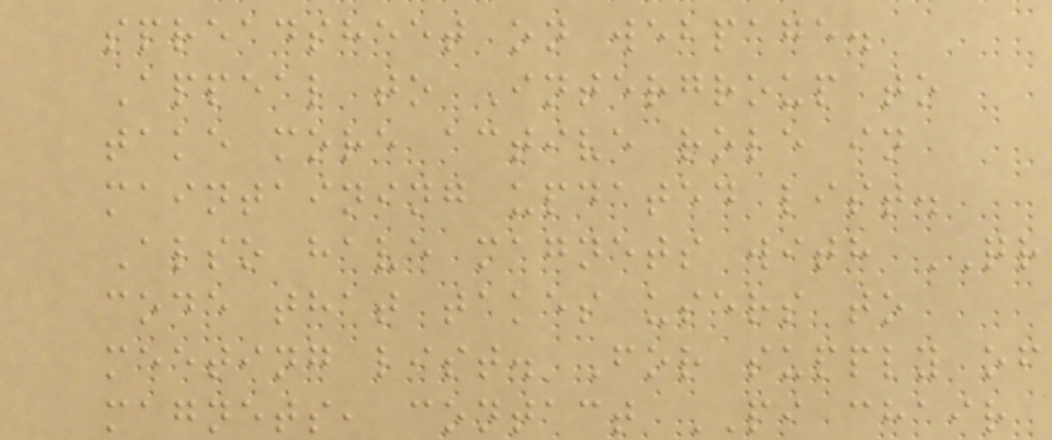spreadsheet on webpage.
Appeal to Intergroup to
take more active role in
maintaining updated list.
Also have magnets with QR
code that takes users to
meeting list. For supply of
magnets, contact PI chair
